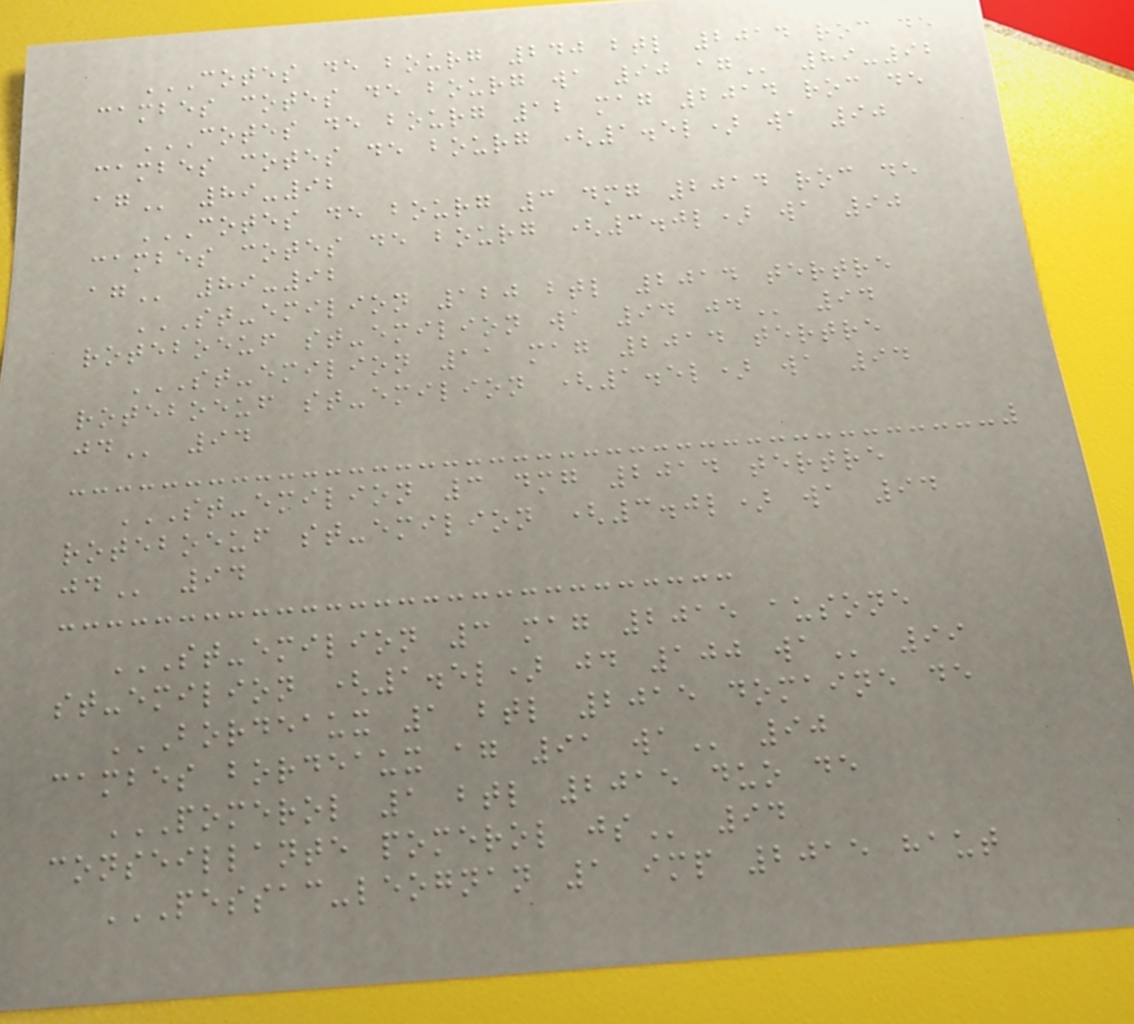COTES DE BOURG 240 BTL 2014 ROC DE
CAMBES COTES DE BOURG WA 90 AG 89-92
COTES DE BOURG 12 MAG 2014 ROC DE
CAMBES COTES DE BOURG (1.5L) WA 90
AG 89-92
COTES DE BOURG 3 DMG 2014 ROC DE
CAMBES COTES DE BOURG (3.0L) WA 90
AG 89-92
ST-EMILION 120 BTL 2014 TERTRE
ROTEBOEUF ST-EMILION WA 94 JD 94
ST-EMILION 11 MAG 2014 TERTRE
ROTEBOEUF ST-EMILION (1.5L) WA 94
JD 94
ST-EMILION 3 DMG 2014 TERTRE
ROTEBOEUF ST-EMILION (3.0L) WA 94
JD 94
ST-EMILION 3 MAG 2015 AUSONE
ST-EMILION (1.5L) JD 100 WA 99
BORDEAUX 1 BTL 2015 DOMAINE DE
CAMBES BORDEAUX AG 91 WA 90
POMEROL 1 BTL 2015 DUO DE
CONSEILLANTE POMEROL JS 94
PESSAC-LEOGNAN 1 IMP 2015 HAUT
